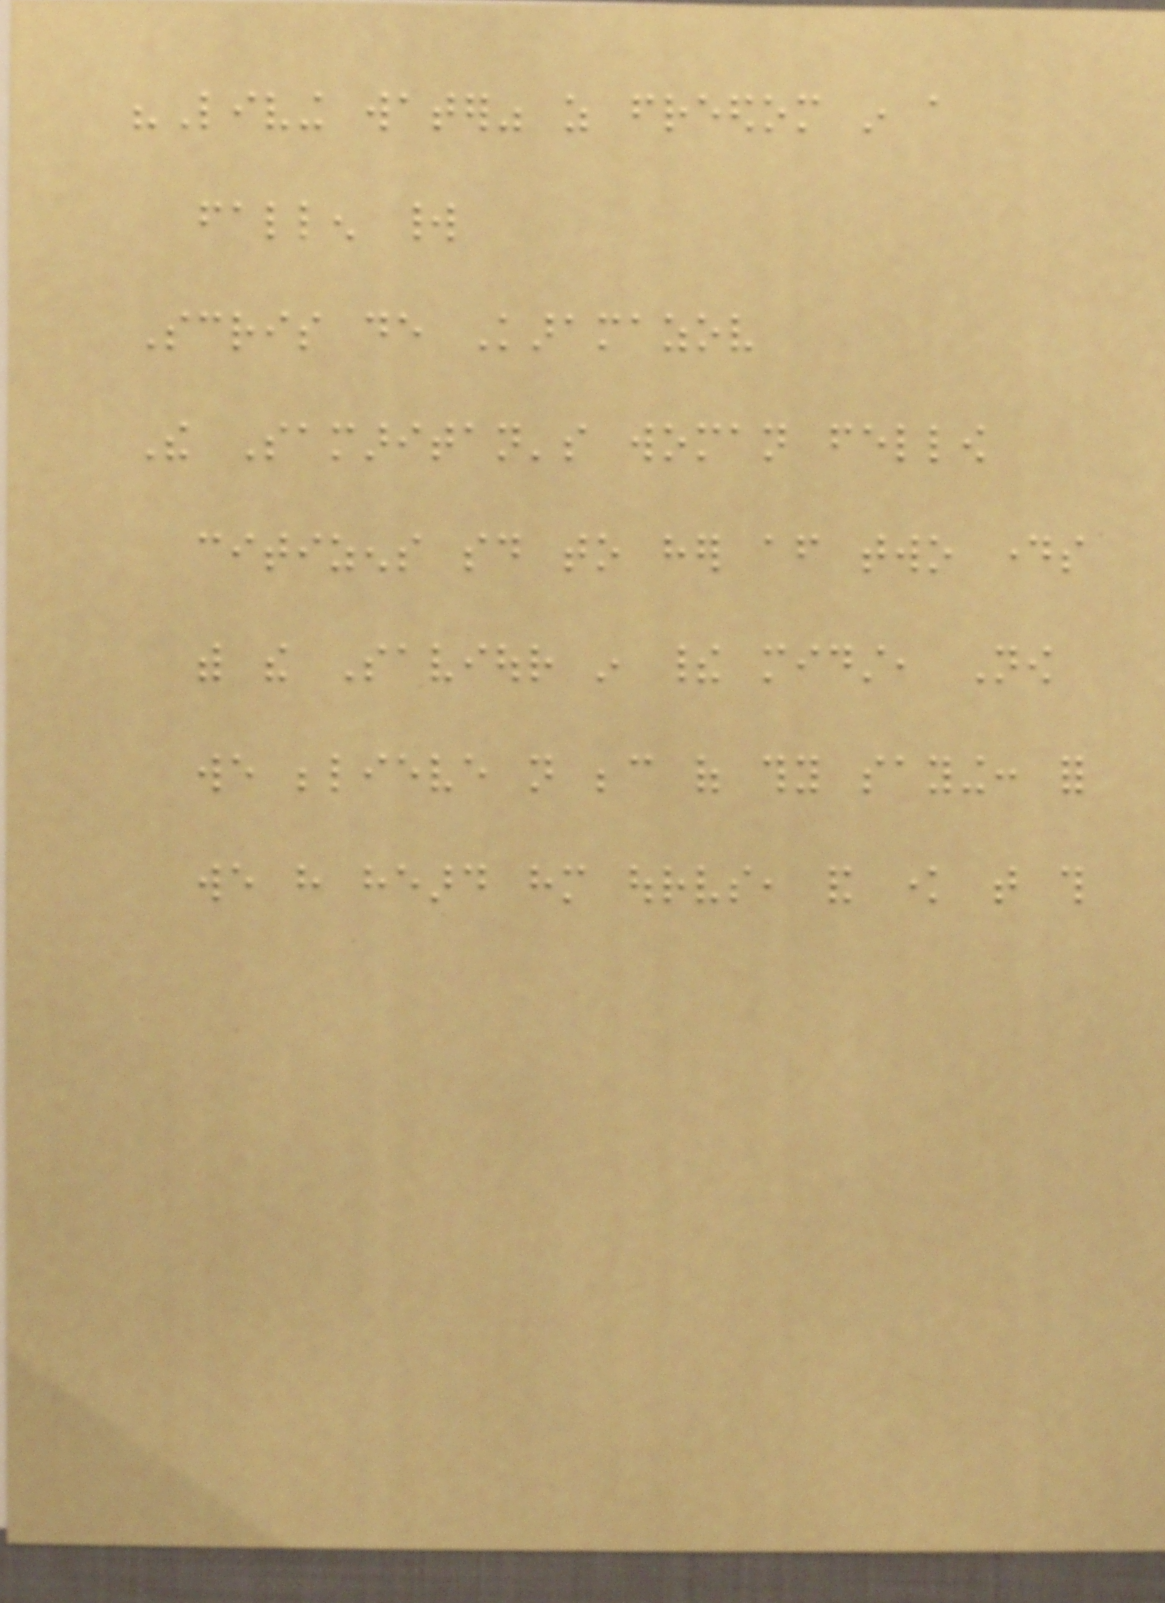"Living water" as freedom in a
fallen world
Scris de Karamazov
The Samaritan's woman fellow
citizens said to her after two days
with the Saviour in their midst, Now
we believe not because of thy saying: for
we have heard him ourselves, and know that this
